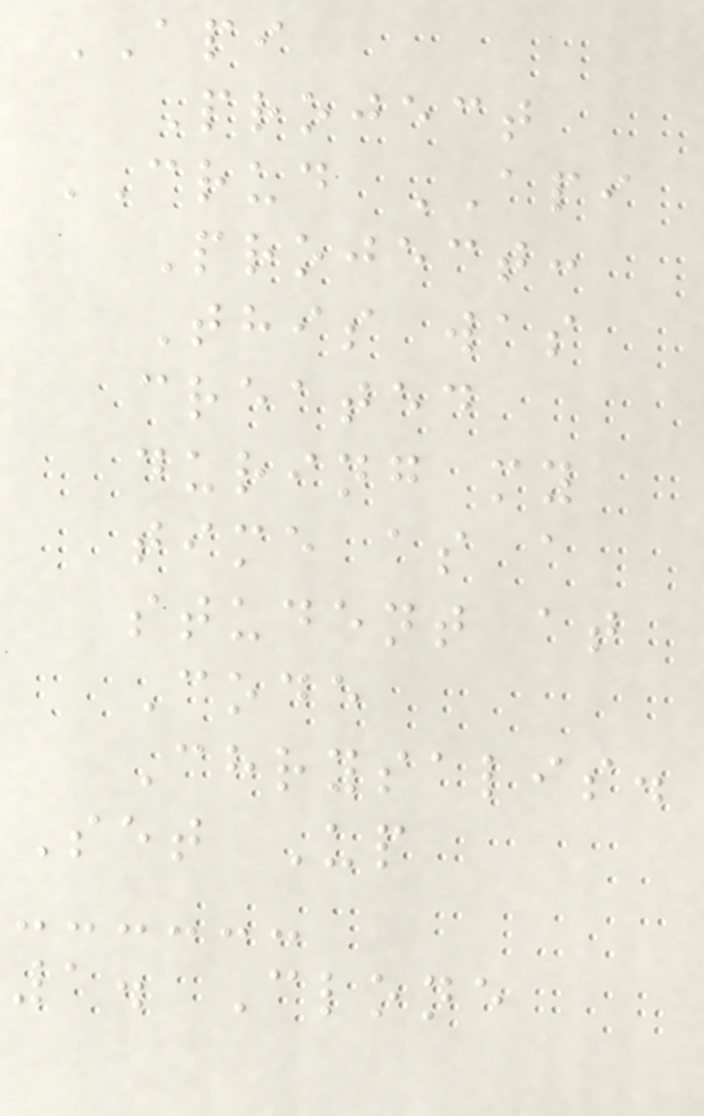API
Project
CRUD API
Project:
This was
created
during my
time as a
student at
Code
Chrysalis.
Set Up
1. Clone
